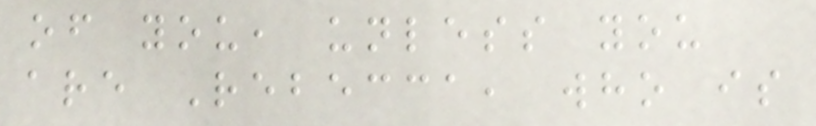of you, unless you
are Rebecca, who is
